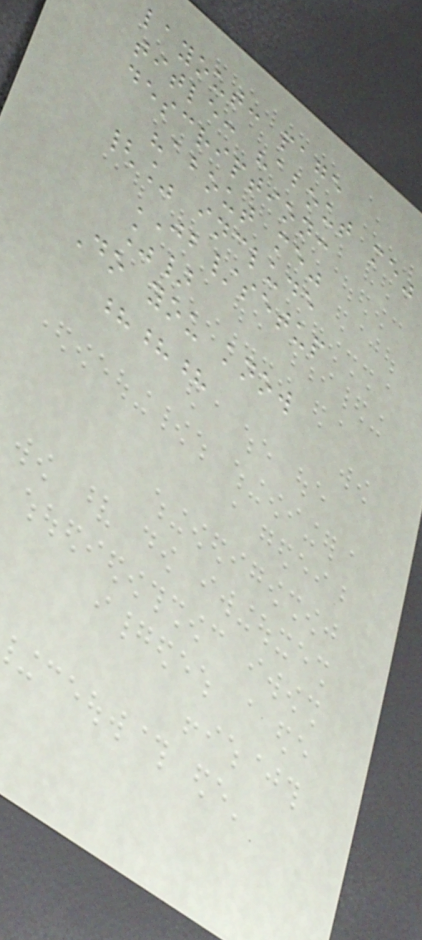layout: page
title: "about me"
description:
"about me"
{% include
JB/setup
%}
Do you know
???
